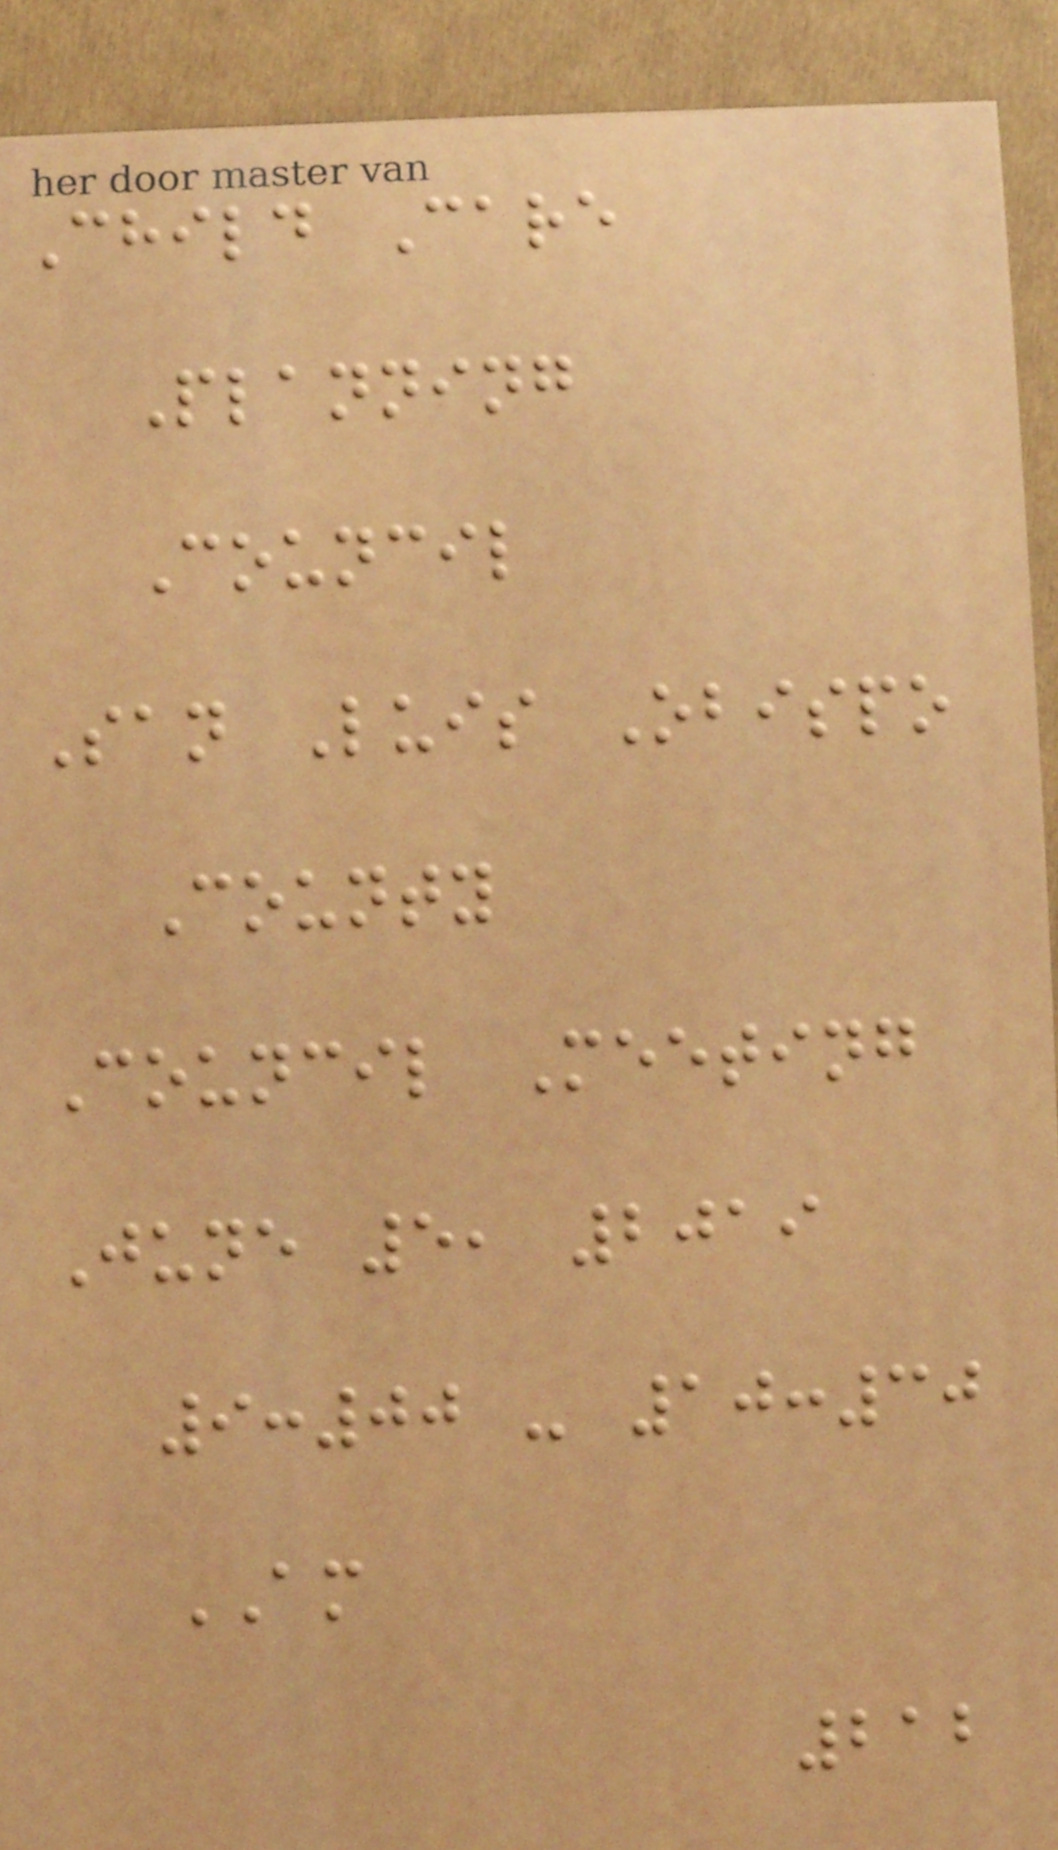Child Care
Planning
Council
San Luis Obispo
County
Council Meeting
June 5, 2019
9:00 - 10:30
AM
212
